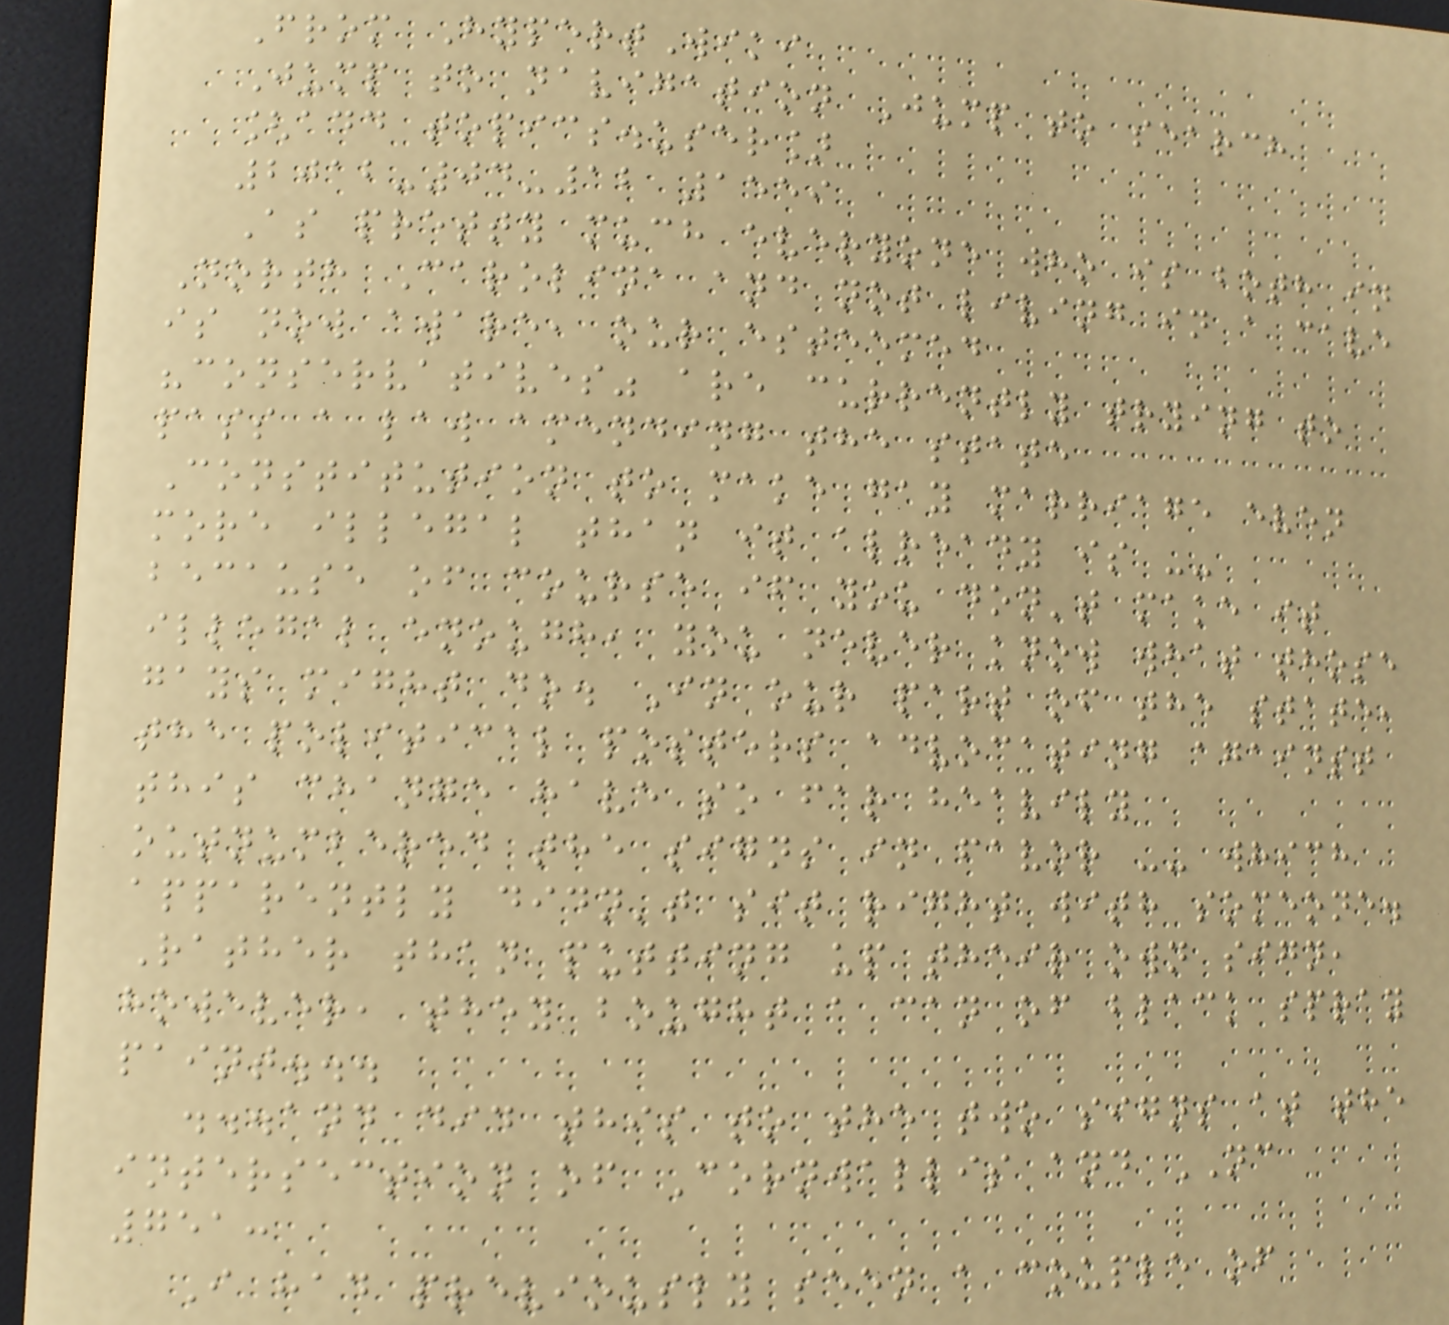From HypertWiki
Jump to navigation Jump to search
[add topics.user]
2012-04-12 1559
As pretty much everyone who is both in
North Carolina and not living in a cave
is now aware, our esteemed
"conservatives" are currently trying to
pass a law amending the state
Constitution to make gay marriage even
more illegal than it already is --
because of course if you don't make it
illegal enough, you never know what those
gays might do. In our part of the state,
the political posters advocating against
this change have so far heavily
outnumbered the signs in favor -- which
apparently didn't sit right with someone.
Rather than putting up their own sign,
however, they bought a can of black spray
paint...
...and did this to the two signs at the
intersection of Cornwallis and NC
751:
I had previously seen a couple of
